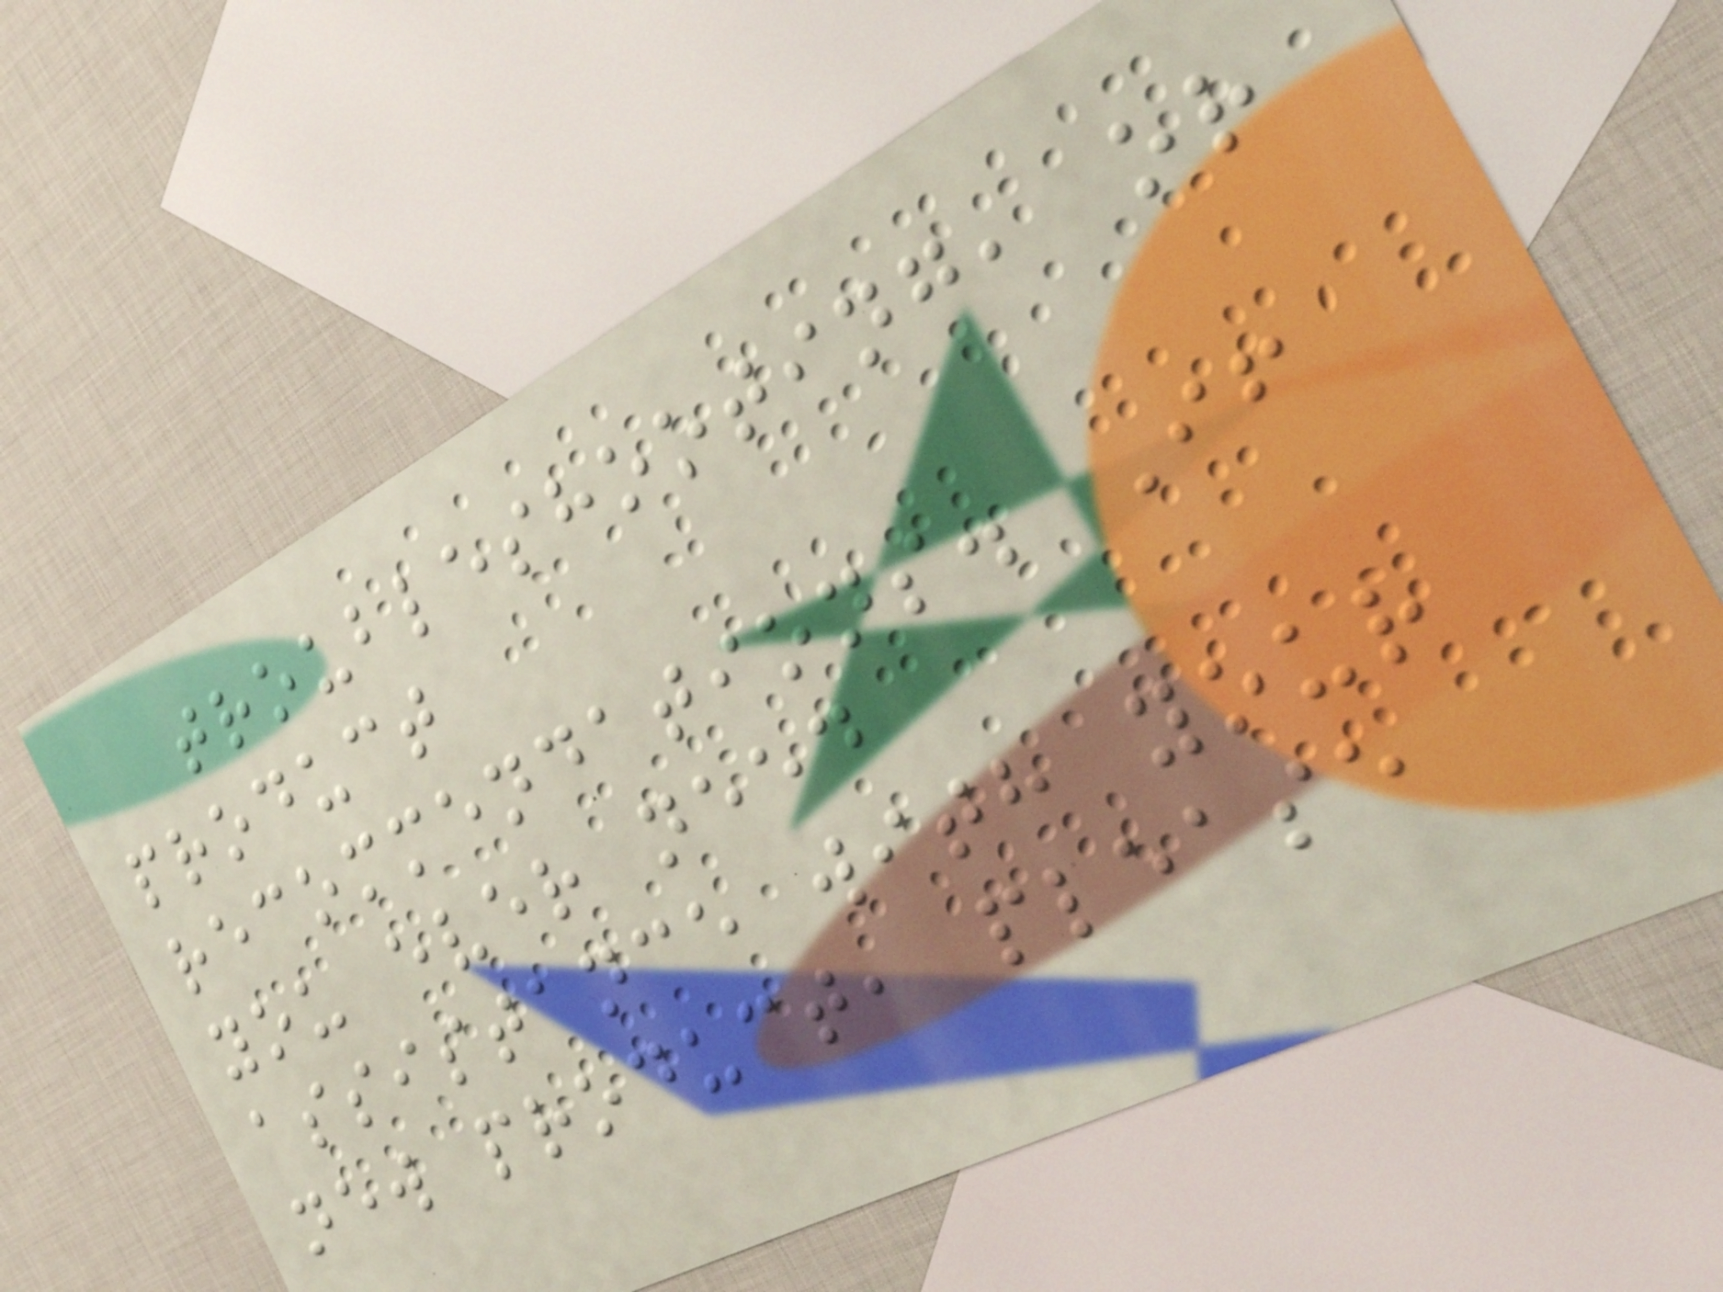troubleshooting, or
product
recommendations. If
you ever need
assistance with your
new product, please
